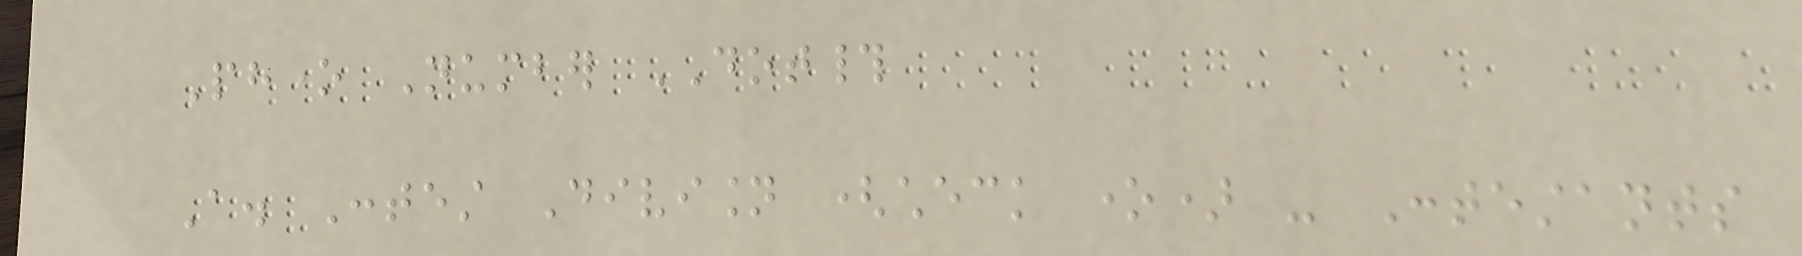Phone Number DOT#
A. Contest Division (check one) - Contestants
